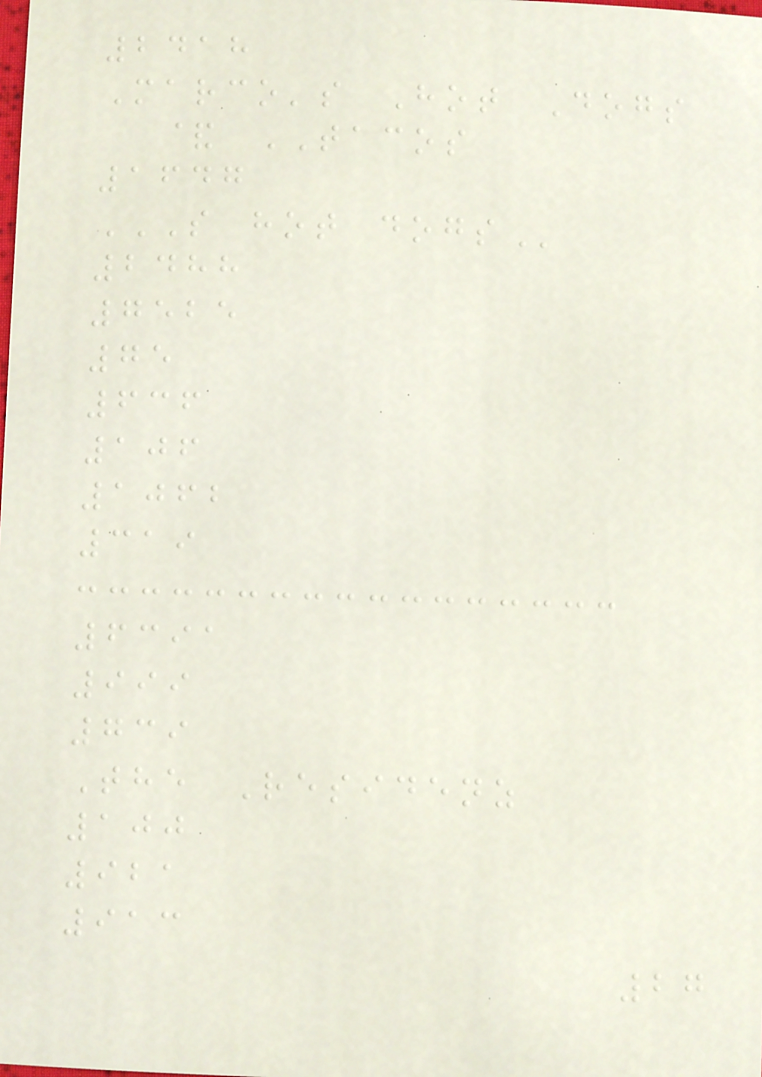2418
Marco's Hot Dogs
& TACOS
1647
S HOT DOGS
2488
7525
75
636
106
1062
319
6391
999
739
The Residenz
100
921
913
27
